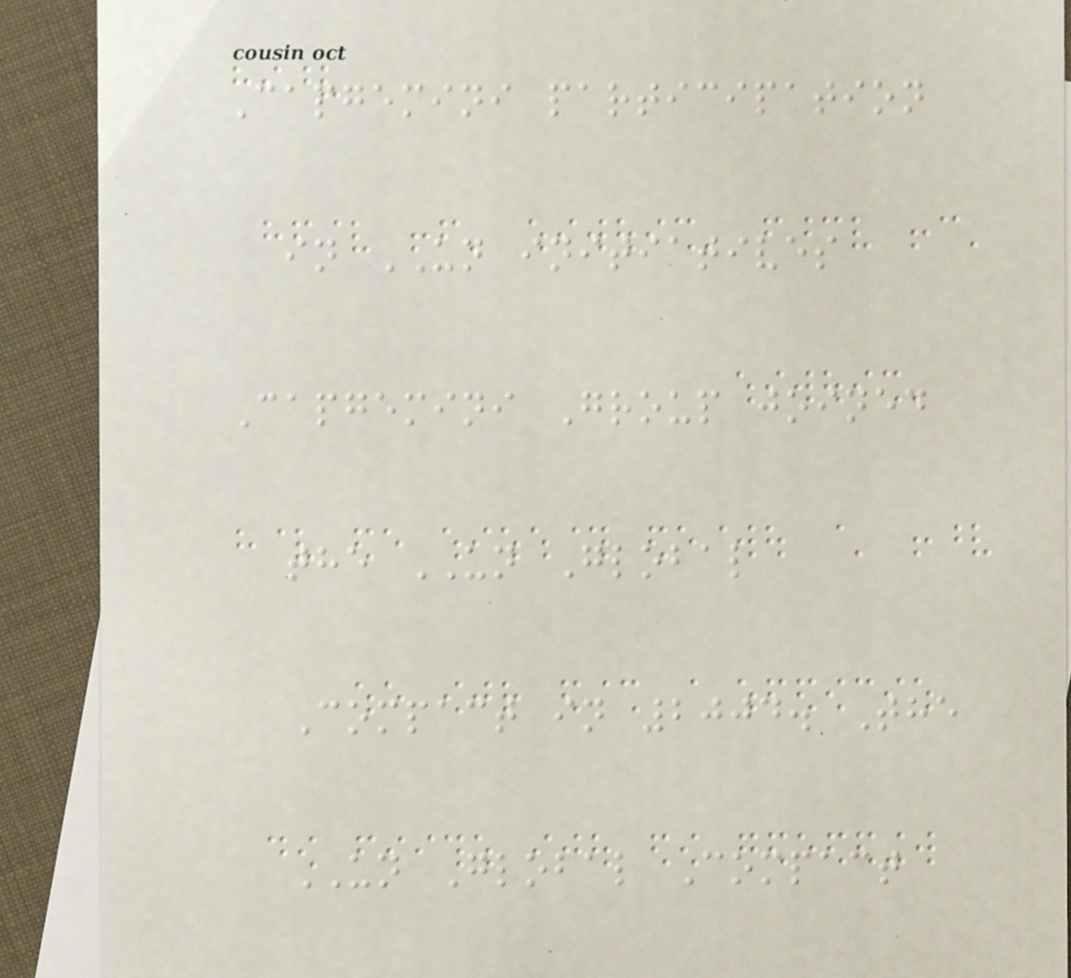Capgemini participation
in UN initiatives
Capgemini Group joined
the UN Global
Compact in 2004. The
UN Global Compact
